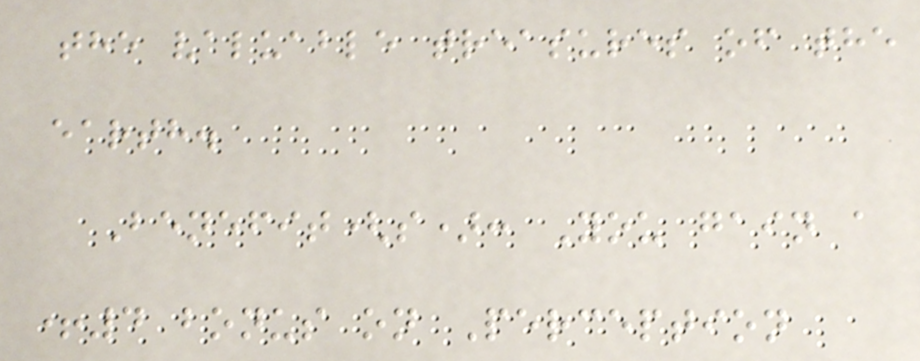the valuable treasures of the
earth.
Benefit(s): You gain a
+4 bonus on Perception
